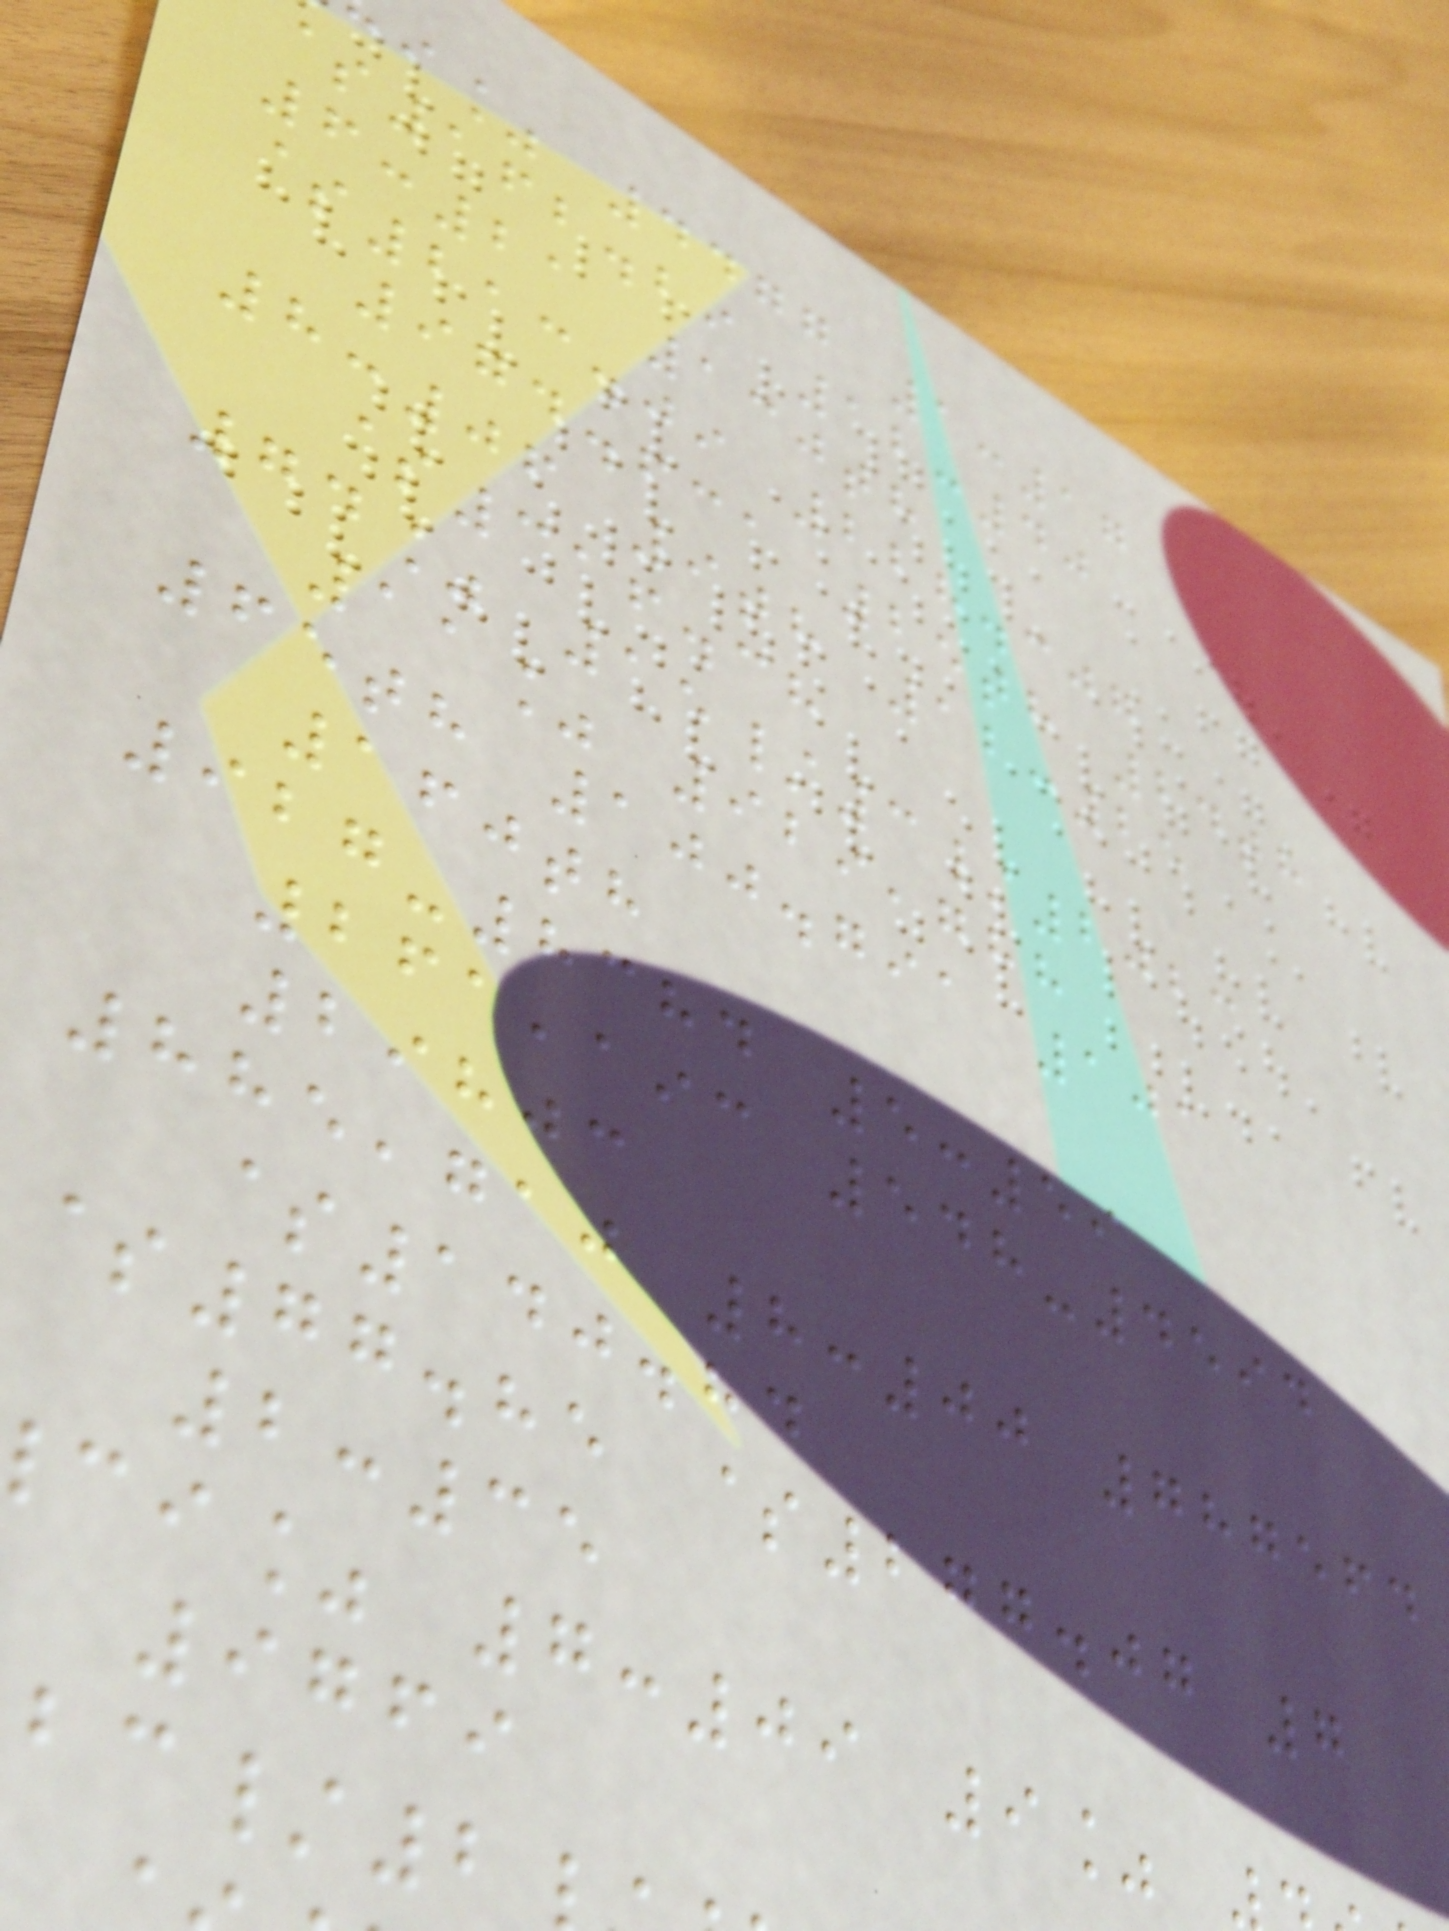i% 4477 1:17
$162.29 12:40
6:21 130th
$213.09 228.307
974.631 25th 24th
8:06 9th 12:25
$316.38
74% 15/3/2023
11% 929,788
65th 100.791 101
160th
927-8384 5:59
261,193 548-4594
29803
885,710 8:00 787564
$140.84
$77.85 $277.07 7
2:35
ci% 7:09 9%
9769
